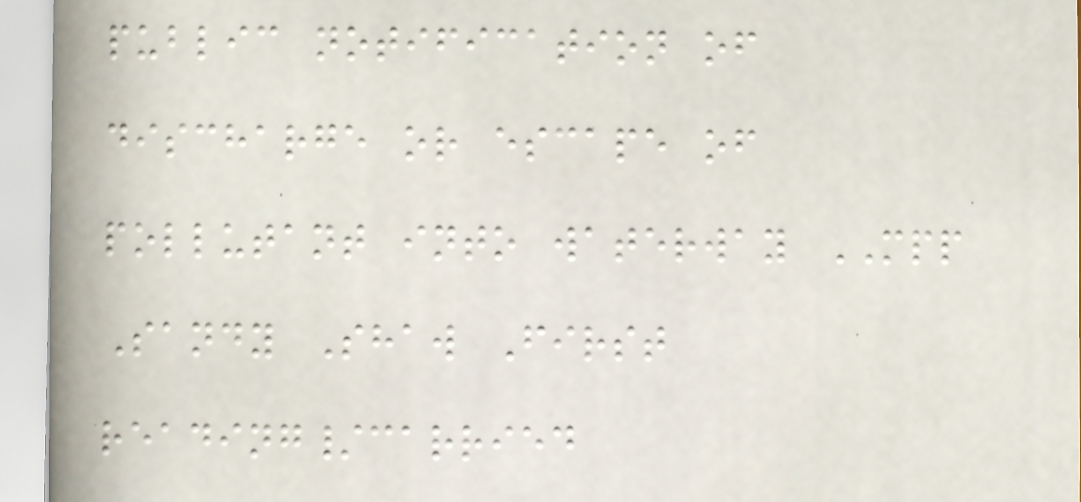public notification of
discharge or escape of
pollutant into waterway MPP
Sandy Shaw First
reading/carried
